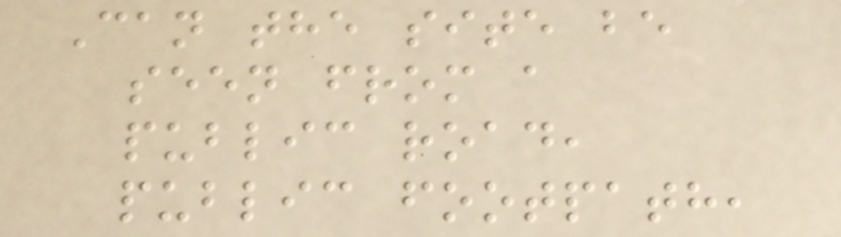Can the site be
seen from a
public road,
public footpath,
